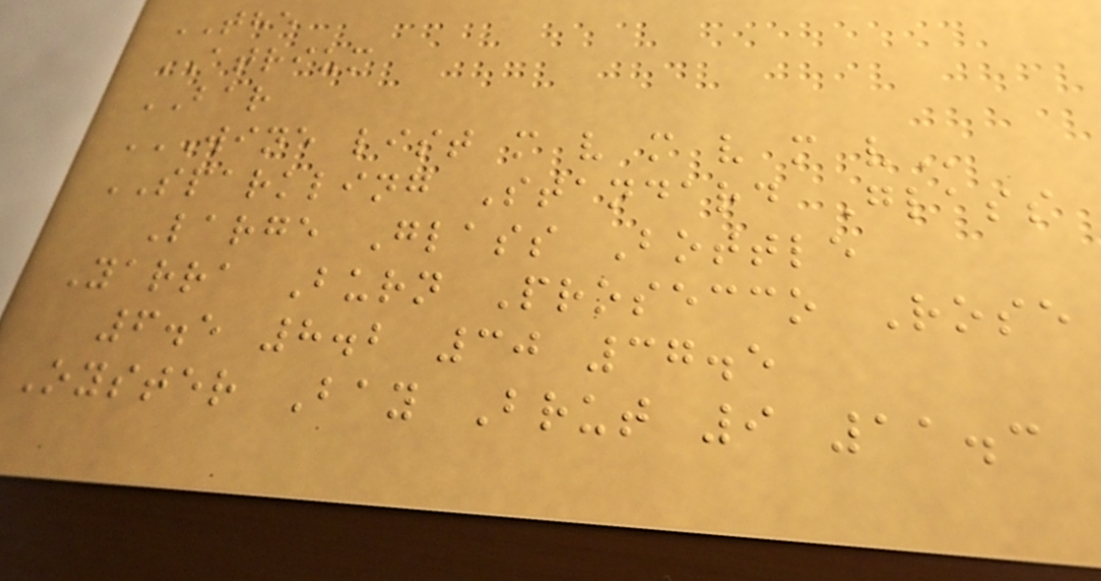THE
ATRIUM
BAR
WINE LIST M V M V M V
SPARKLING Standard Glass
Large Glass Bottle
Yarra Burn Prosecco Rose
6.5 8.2 30 37.5
Oyster Bay Brut 9 11.3
